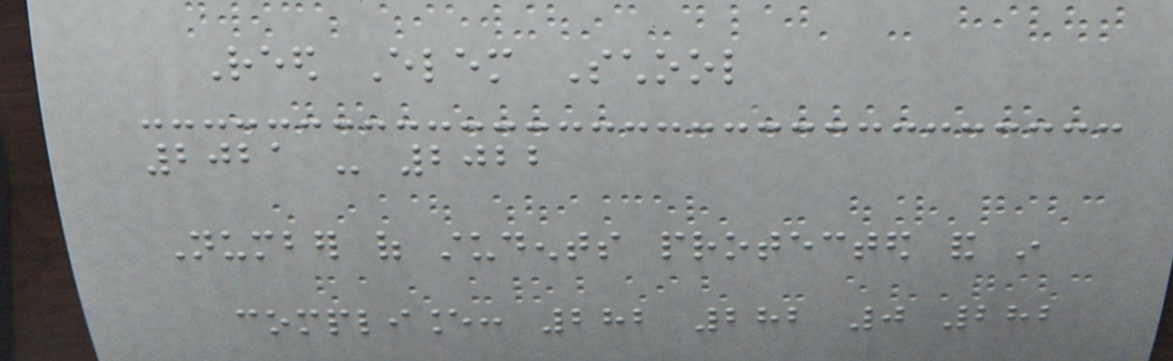Reed Elem School
2021 - 2022
Number of students protected and in
compliance: 282 282 0 282
